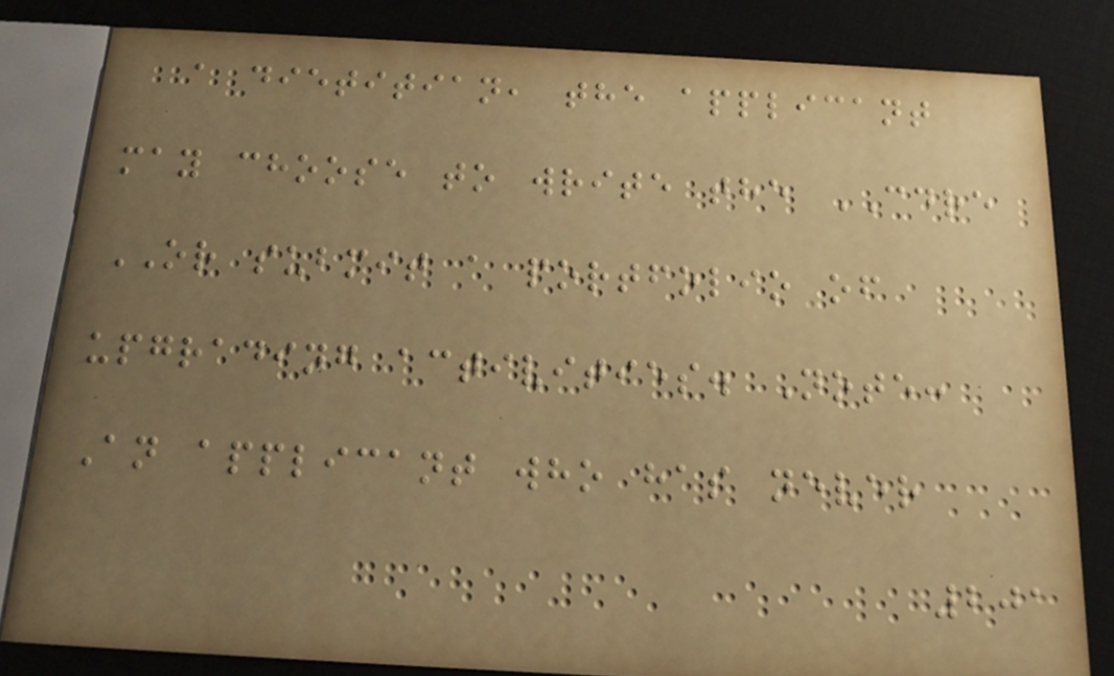a dietitian, the applicant
may choose to write the CDRE
OR submit a portfolio of
upgrading activities. Note:
An applicant who has never
201
